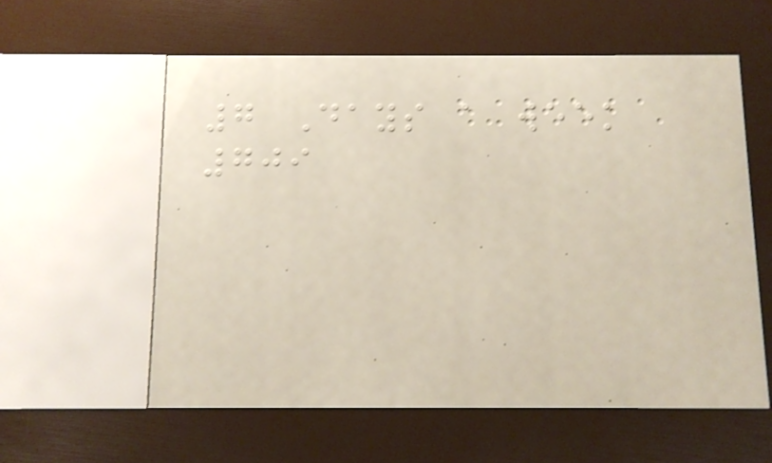7 Days a week
709
